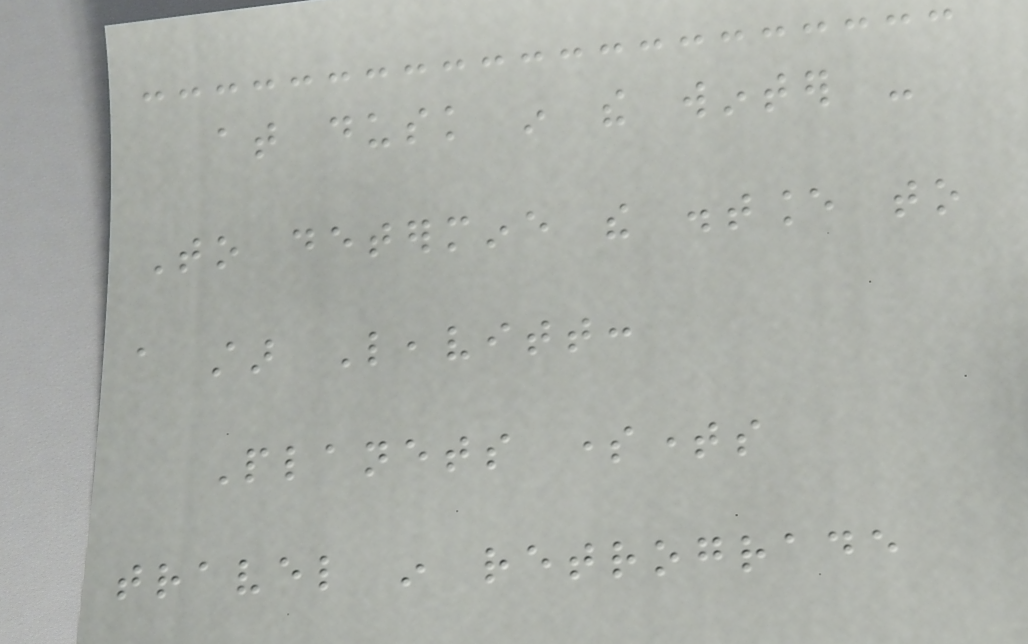at dusk in the winter -
To determine the distance to
a star Leavitt:
Planets sometimes
travel in retrograde
